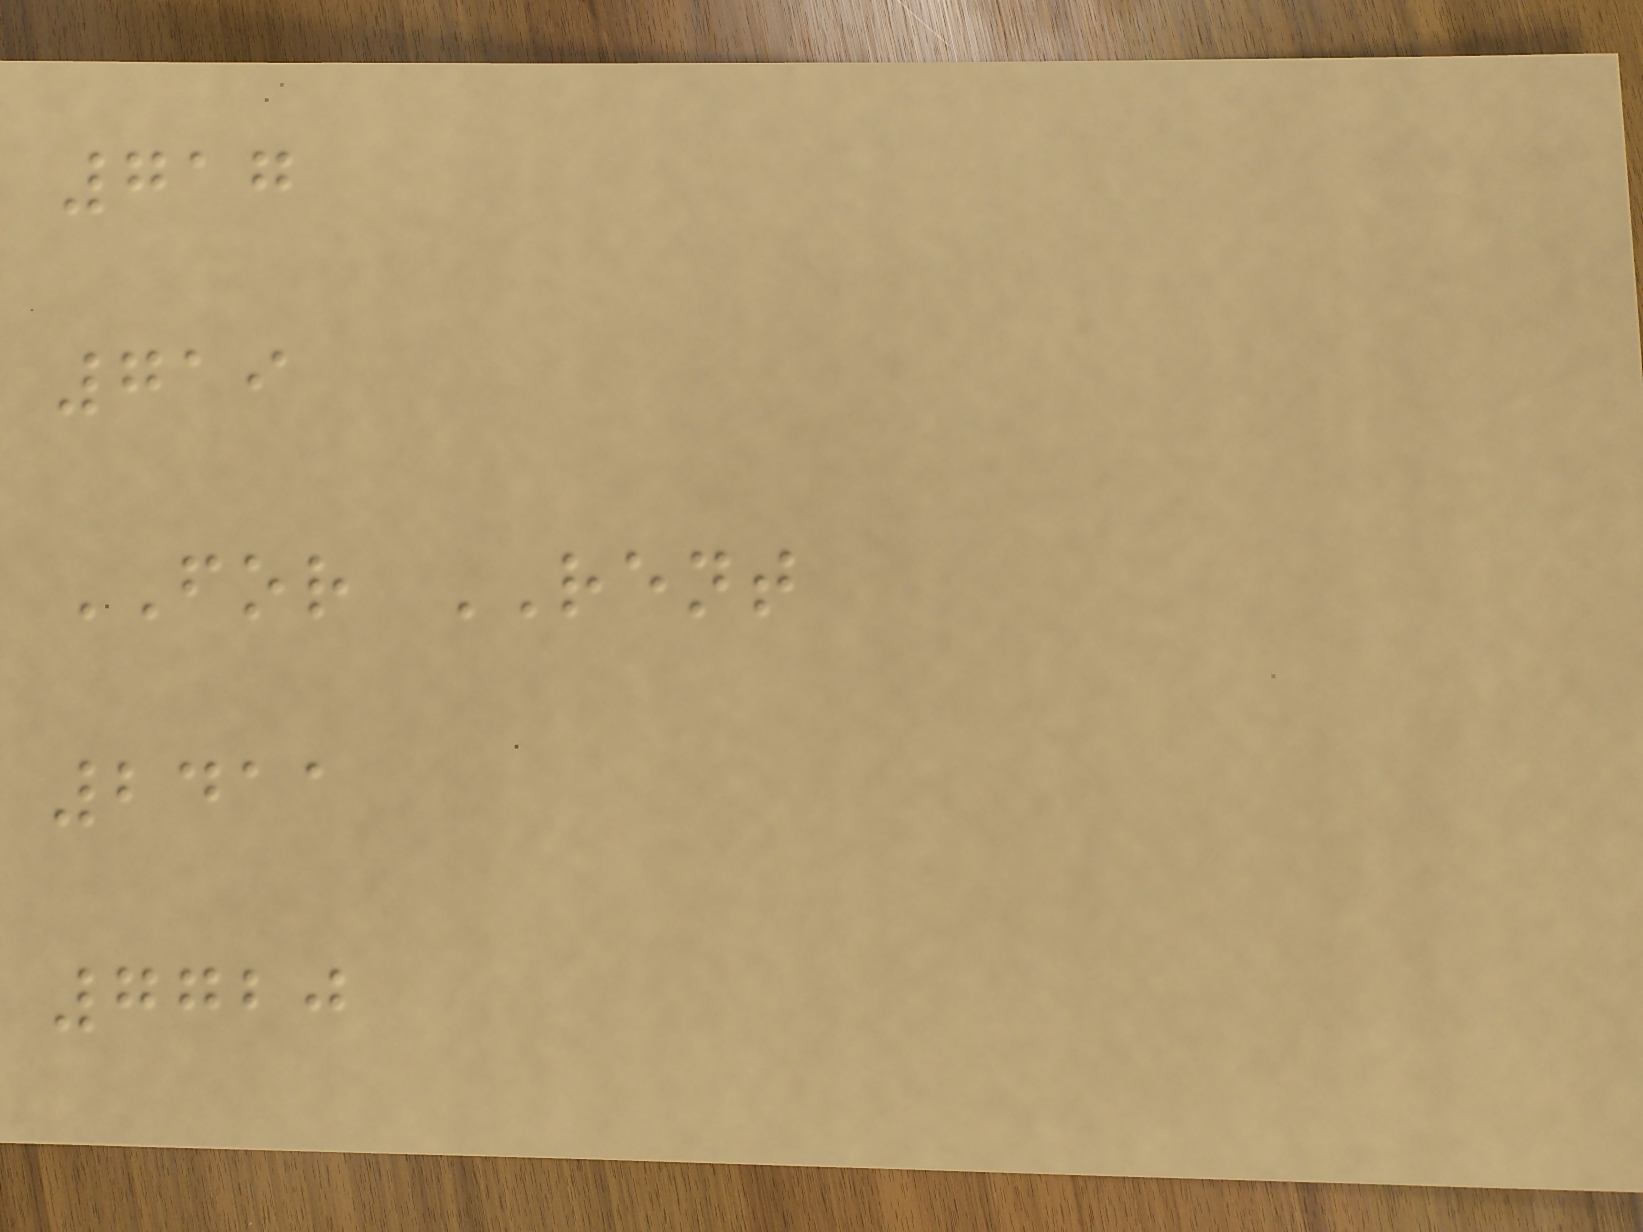717
719
FOR RENT
2411
7720
